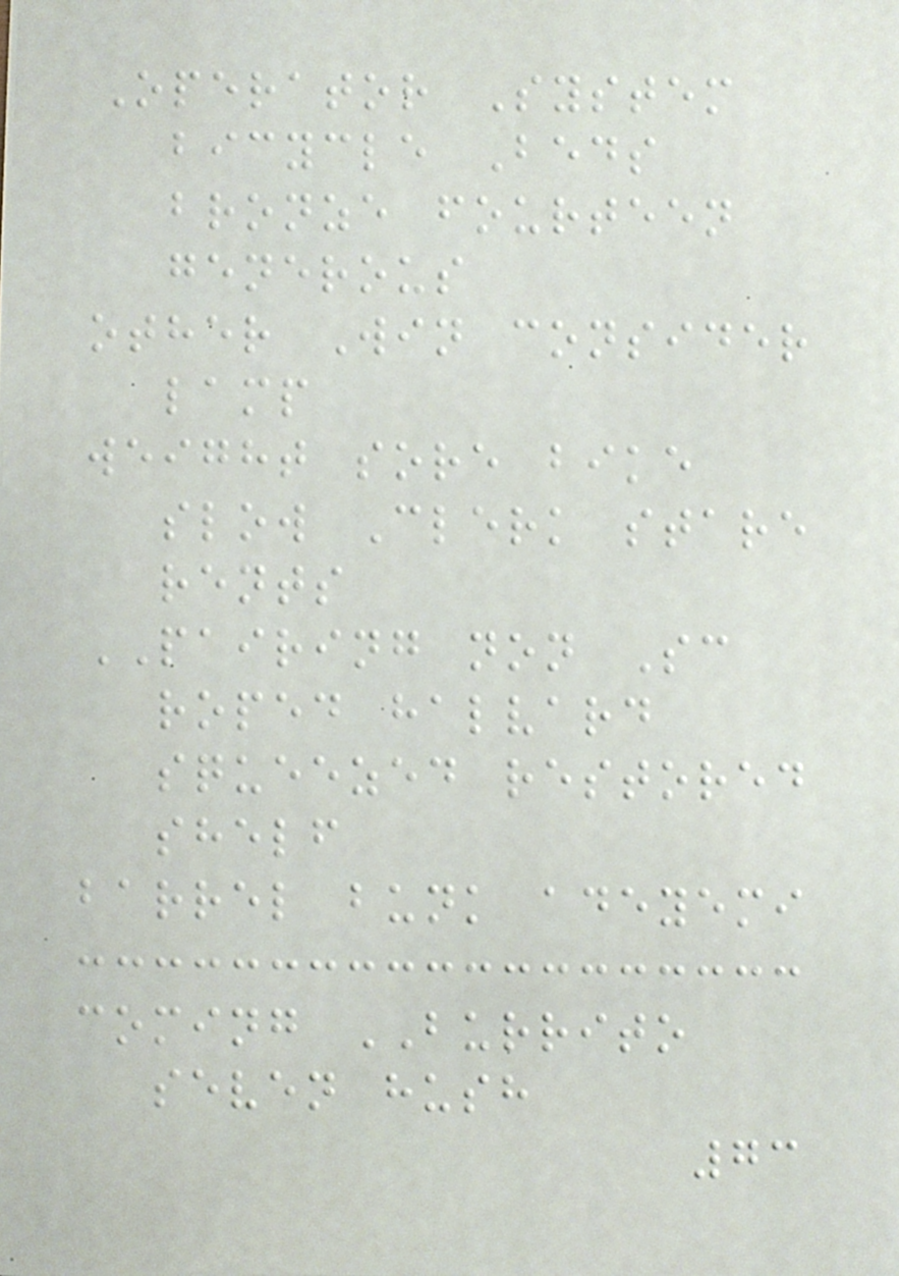Operator System
bicycle Beds
bronze fourteen
generous
other Win consider
lamp
weight sore bike
slow Clerk stare
rents
PAIRING non Sc
roped halvard
squeezed restored
shelf
barrel bunk adeyemi
coming BURRITO
seven hush
73
